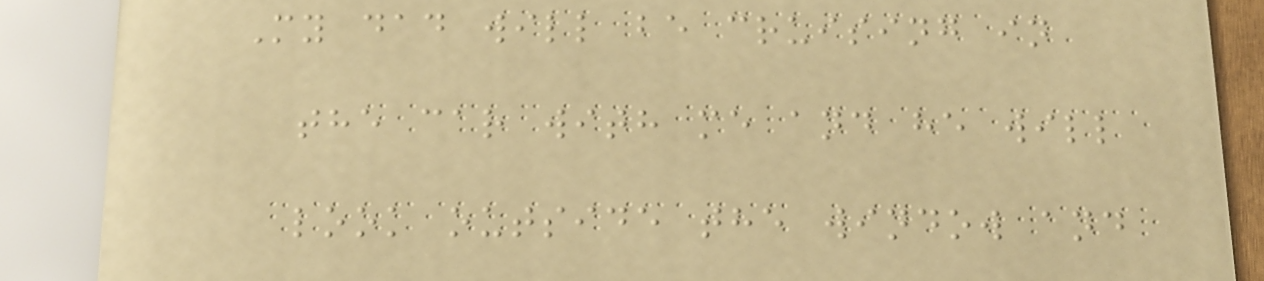My dad will be cruising in
the car with me and he will
look outside the window and
